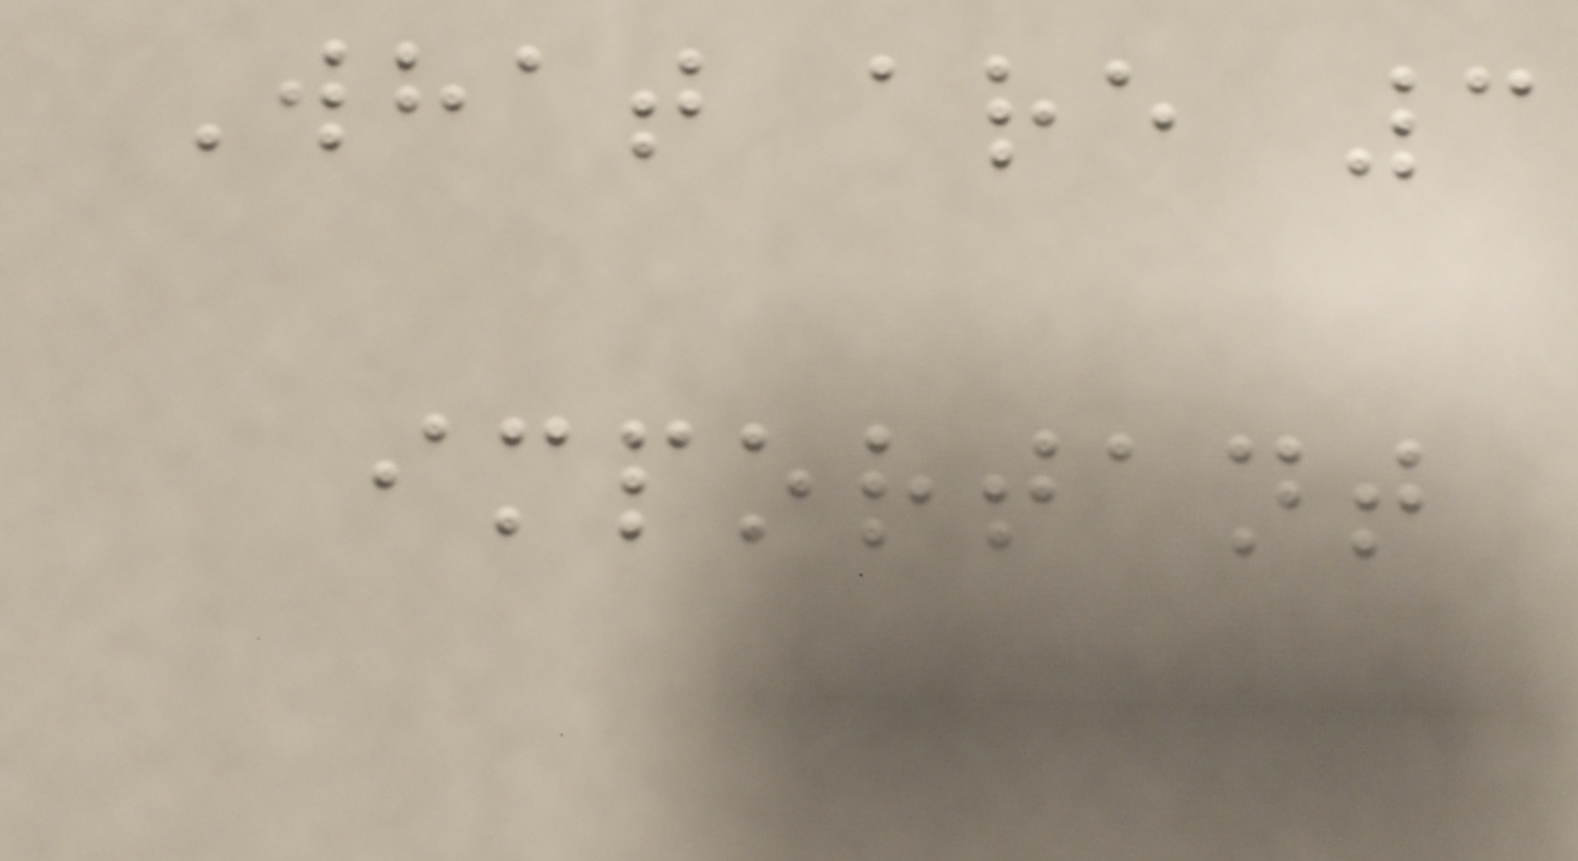What are 3
important
